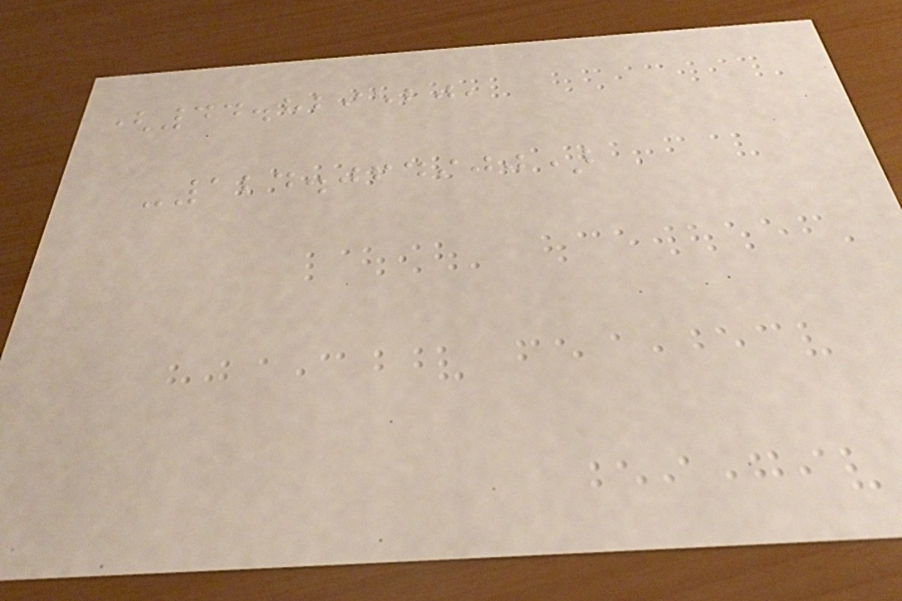(44.829520,
-124.064900)
